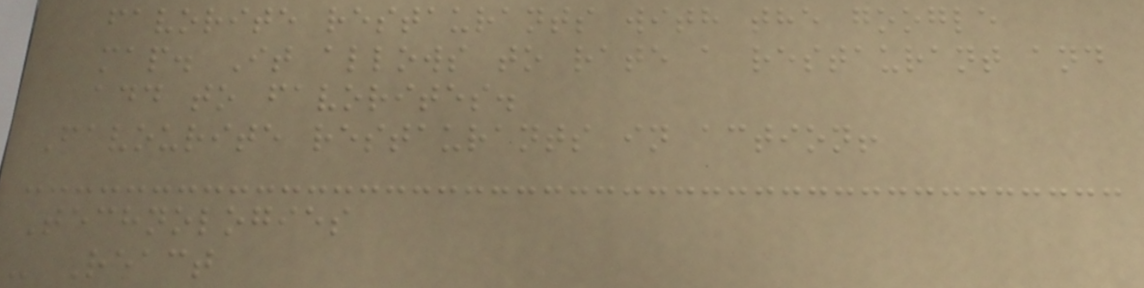favorite restaurants with the google
map. It allows to rate a restaurant and
add to favorites.
Favourite restaurants in action!
Technologies
- React
